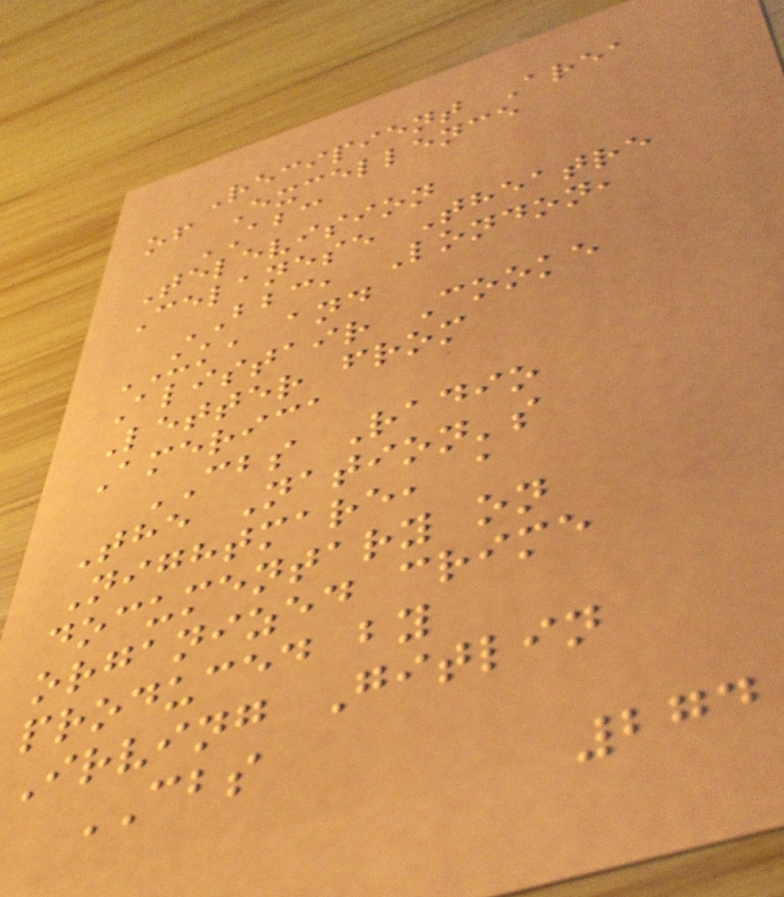Recipient Area
of Excellence
ABC
Television
Celanese Theatre
BBC, London,
UK, and
Alistair Cooke
Letter from
America
CBS Radio
The Nation's
Nightmare, a
documentary on
organized crime
produced by
Irving Gitlin
CBS
274
